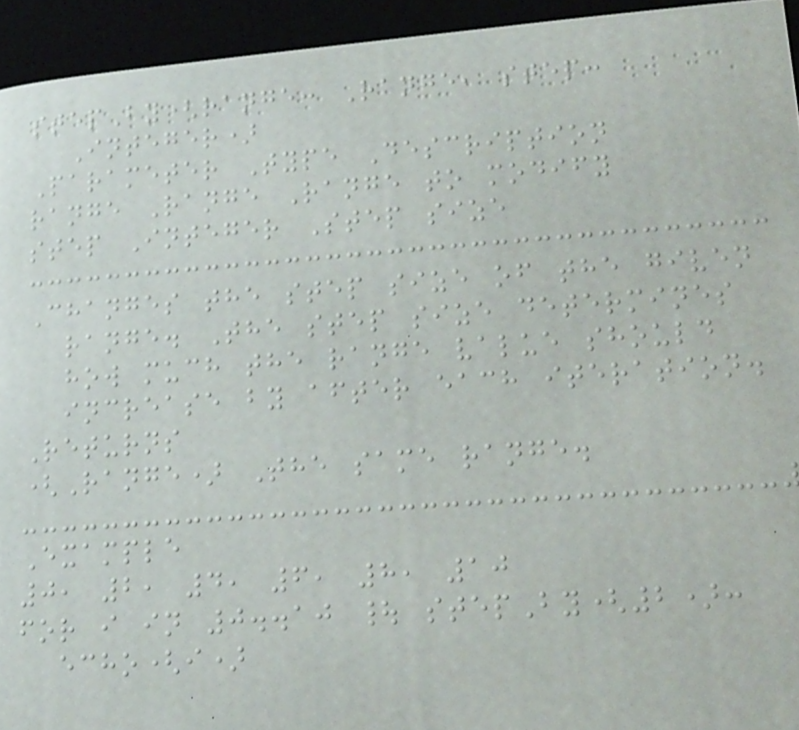stepBy(range: Range, step:
Integer)
Parameter Type Description
range Range Range to modify
step Integer Step size
Changes the step size of the given
range. The step size determines
how much the range value should
increase by after each iteration.
Returns
(Range) The same range.
Example
0, 2, 4, 6, 8, 10
for i in 0..10 | stepBy(2):
echo(i)
